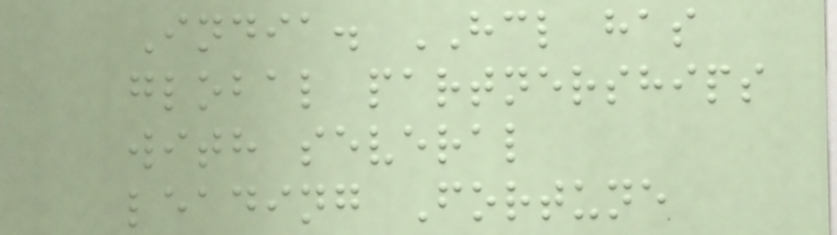India. HCL has
global partnerships
with several
leading Fortune
